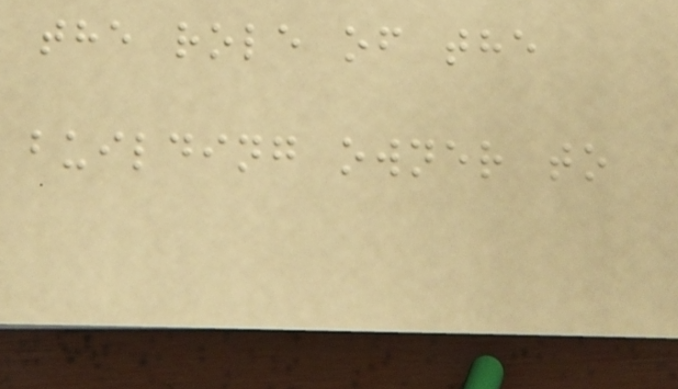the role of the
building owner to
